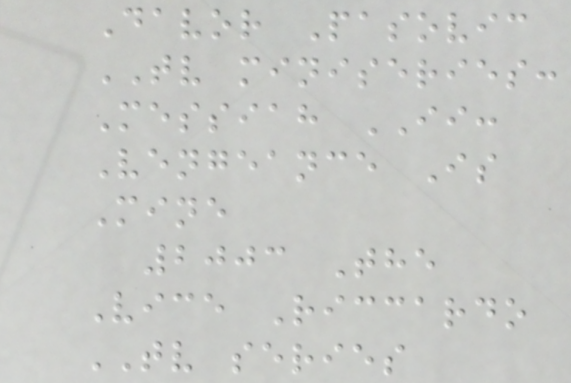Davor Pasovic
TV miniseries:
Messiah II:
Vengeance Is
Mine
2003 The
Vice Riccardo
TV series
